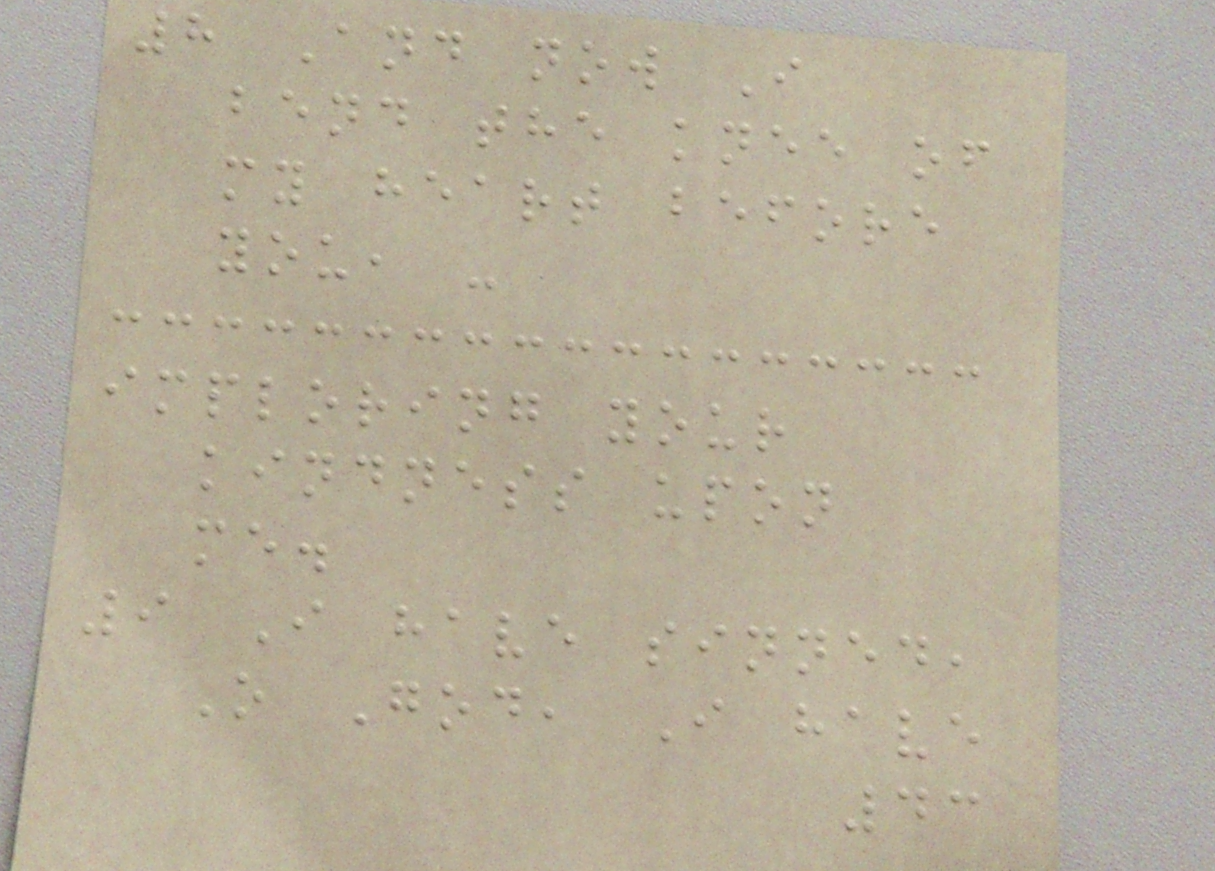8 And now I
bend the knee of
my heart before
you, -
imploring your
kindness upon
me.
9 I have sinned,
O God, I have
43
